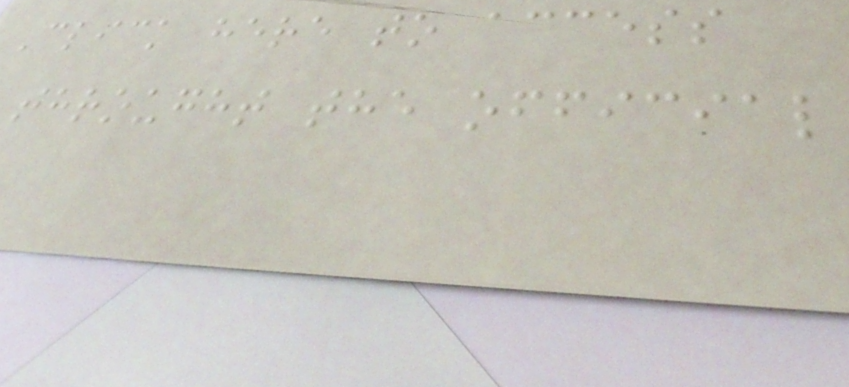Click here to access
throught the official
